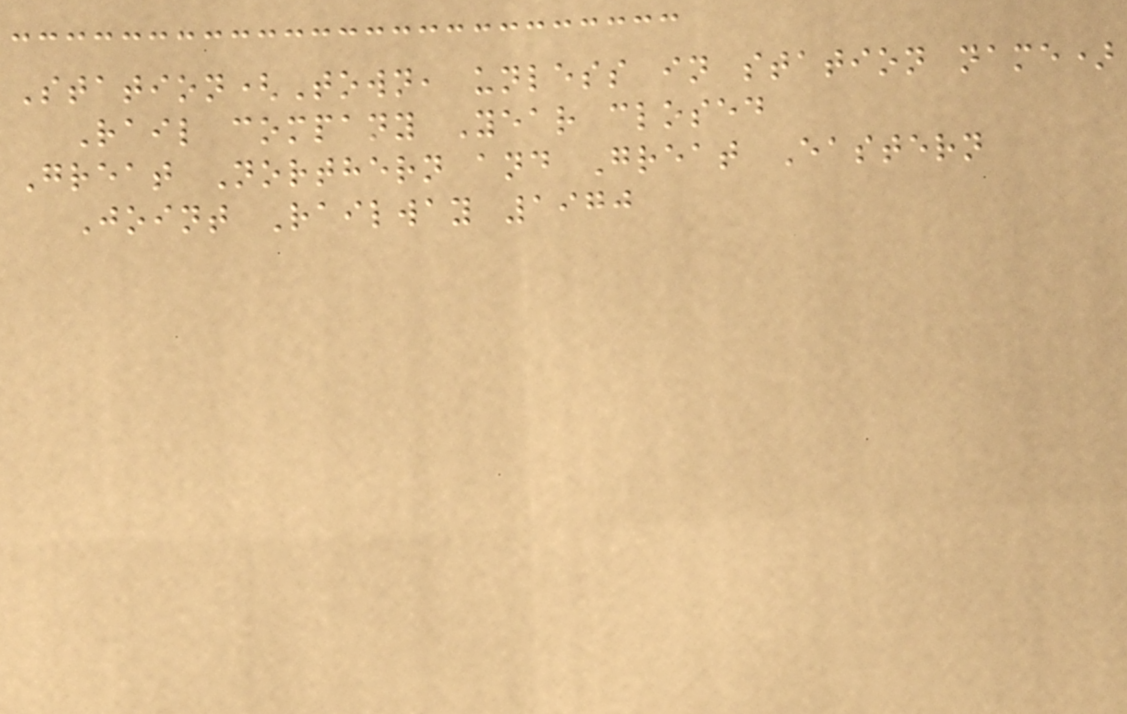Station(Town, unless in station name)
Rail company Year closed
Great Northern and Great Eastern
Joint Railway 1970
